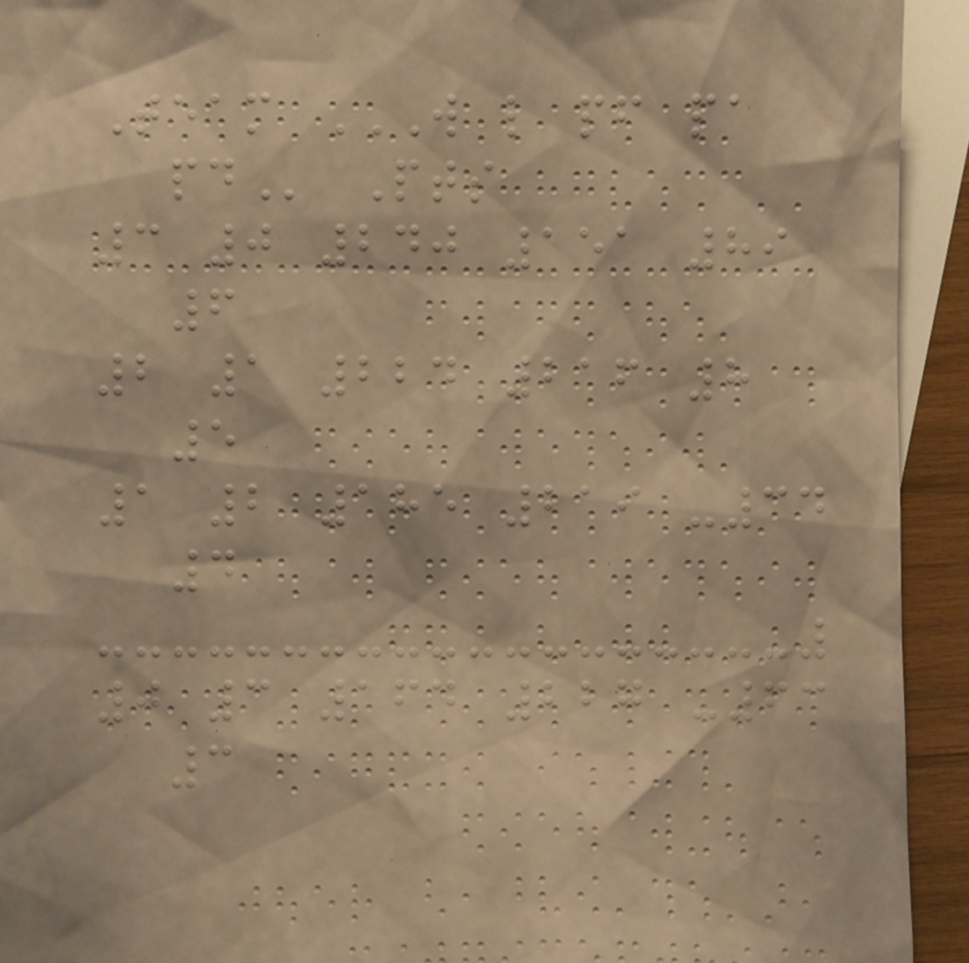Team W L PF PA
PD Pts
3 0 240 151 89
6
2 1 224 216 8
5
1 2 185 219 -34
4
0 3 164 227 -63
3
